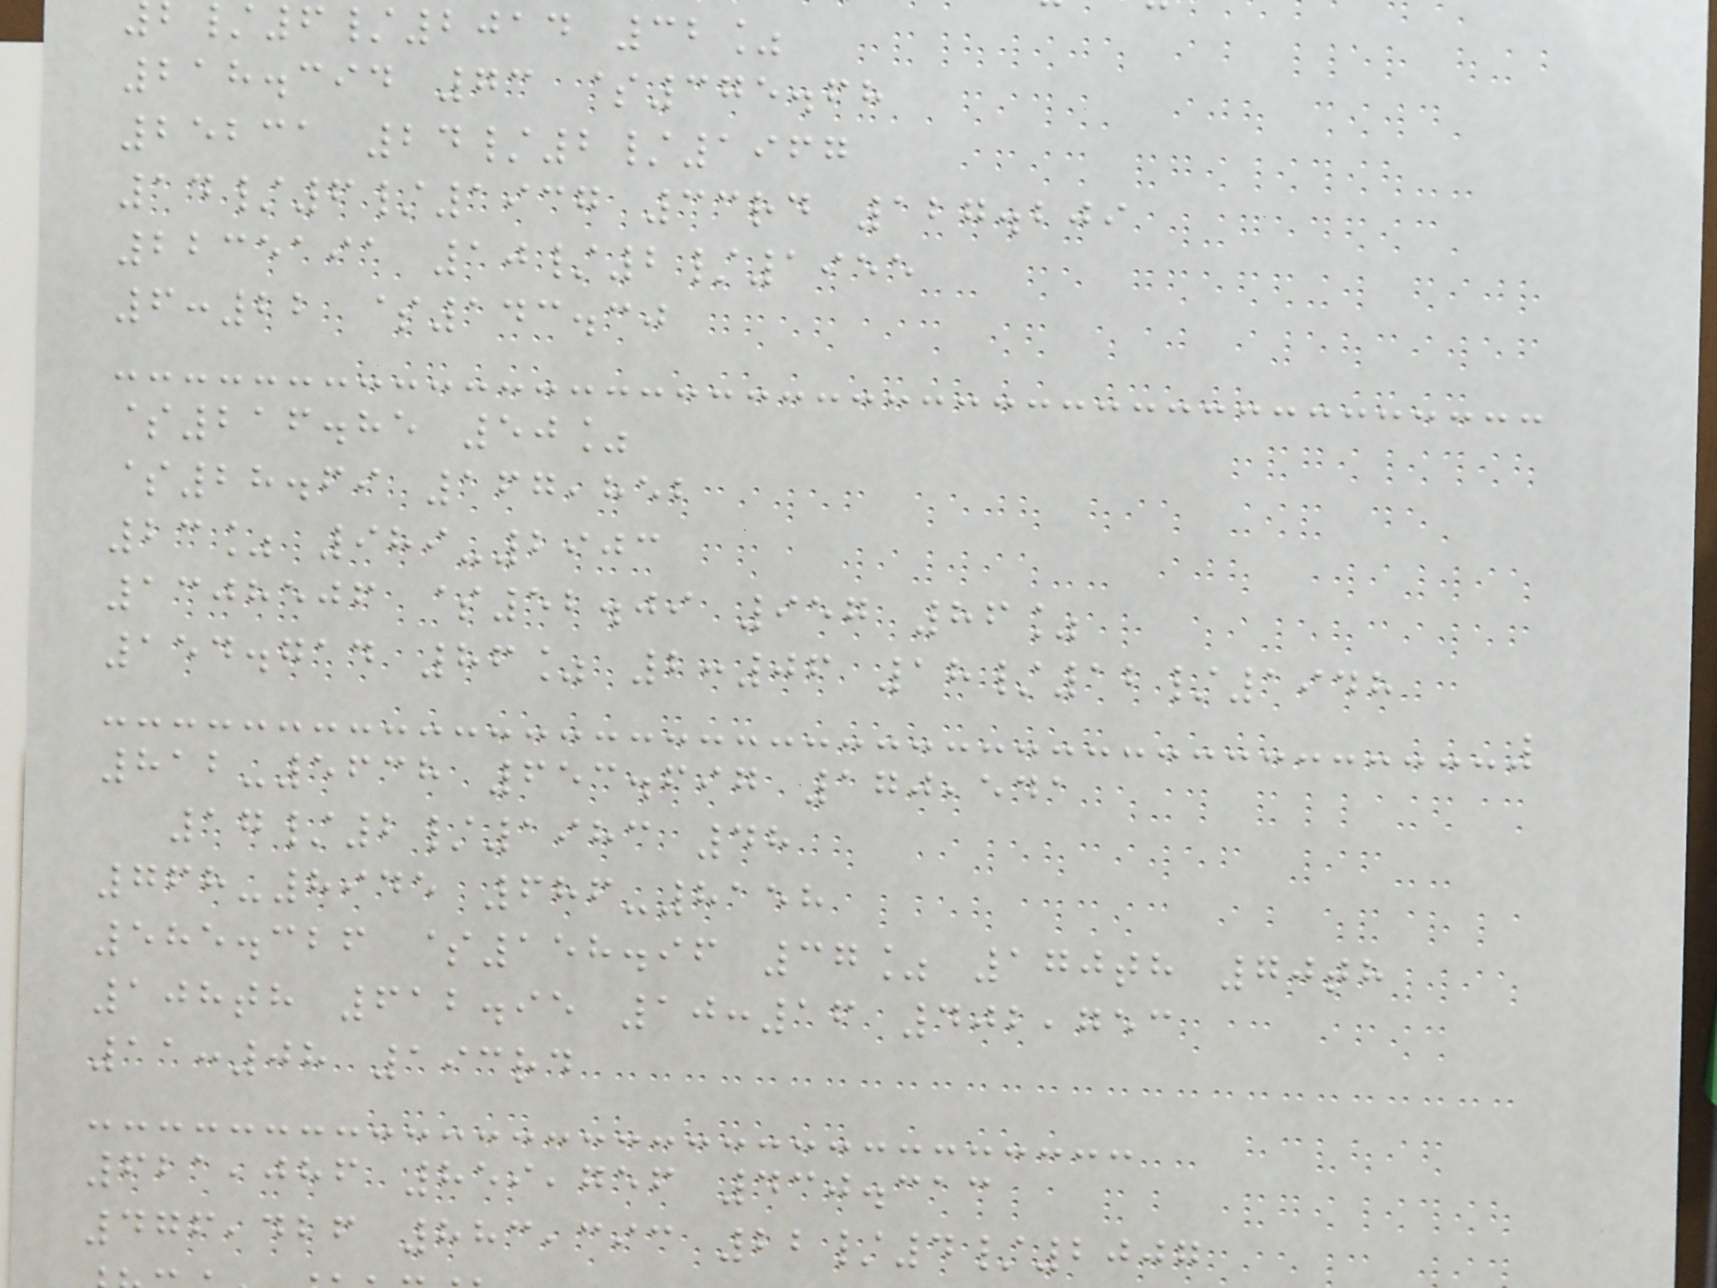/6/2014 32%
218.394 73 $375.68
25231 24/2/1967
14/6/1937 33rd 127.209
2235191 10/2/1955
6:22 $143.30
$216.85 50%
$28.69 167,852
23% 989-2903
1308506 $52.09 957 86%
154.714 86% 2:06 18/12/1948
812-5638 653.697 170,541
17/2/1983 48
768-8945 686-8158
585.326 $158.96 37% 170th 70th
108th 612.95 10:16 402,753
11:08 193rd
621,086 859,756 430.313
476,426 883,393 22/4/2007
